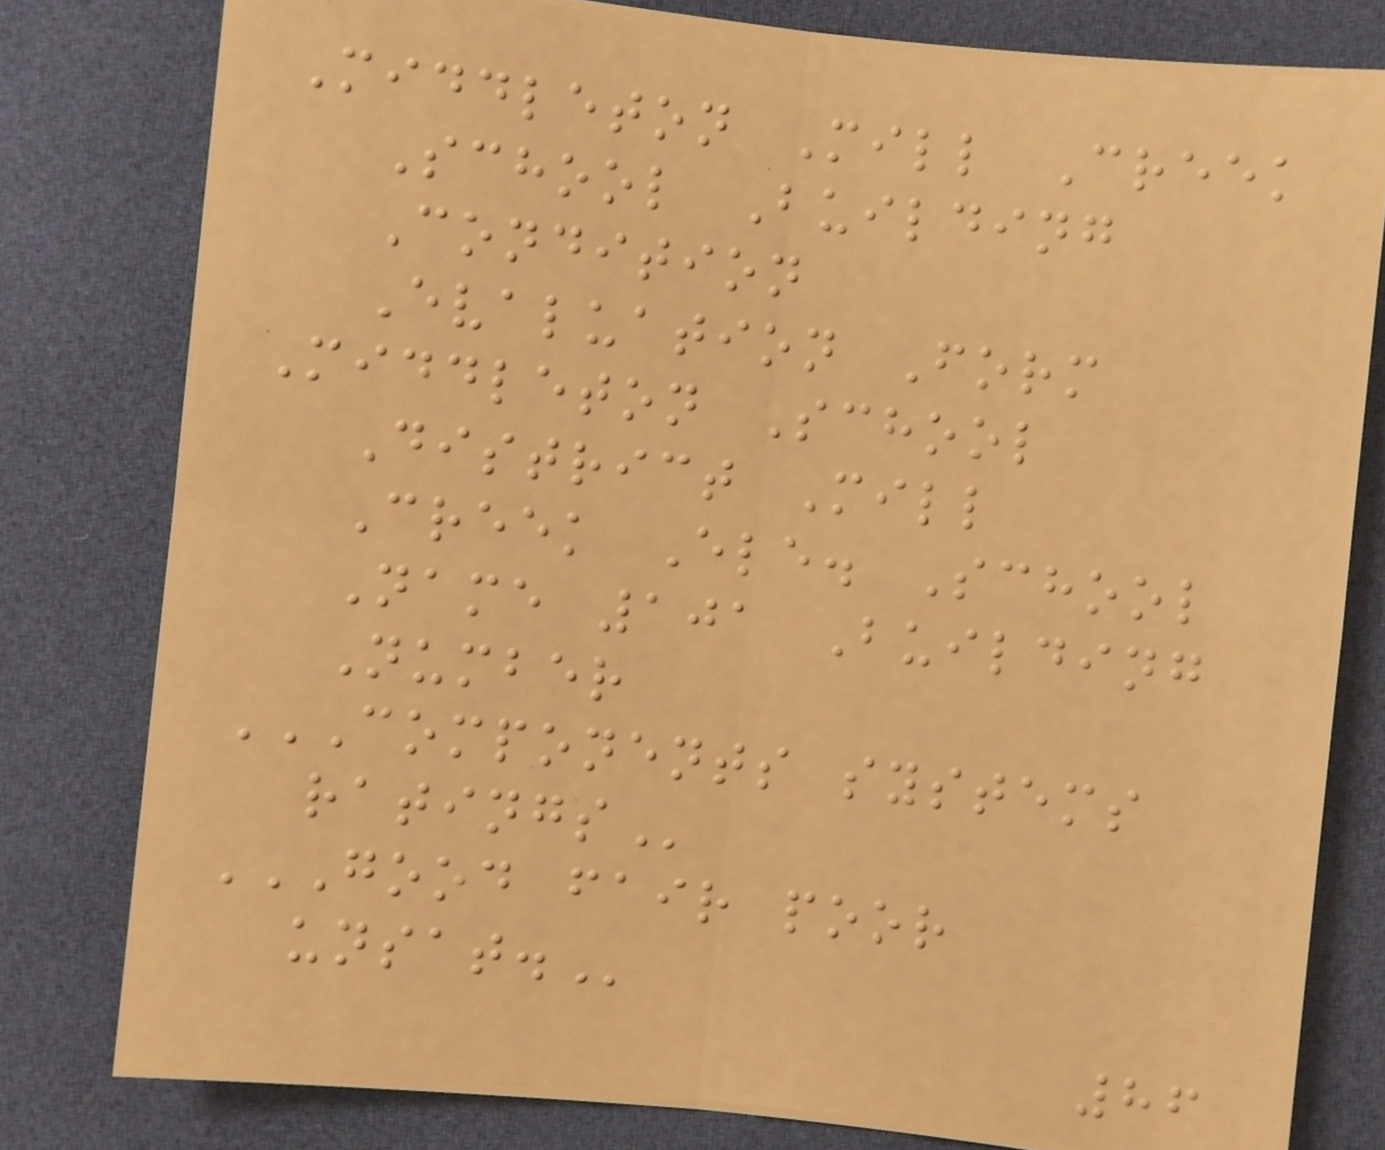Middleton Mill Creek
School Building
Condition
Evaluation Form
Middleton School
District Mill
Creek Ele. School
Name 101 Building
Number
COMPONENTS SYSTEMS
RATINGS
GOOD FAIR POOR
UNSAT.
86
